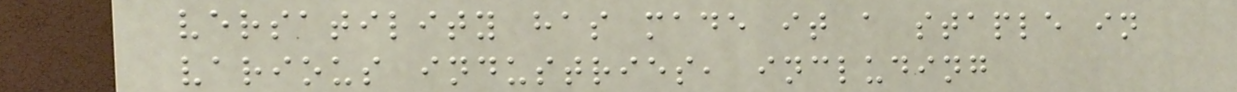versatility has made it a staple in
various industries, including
